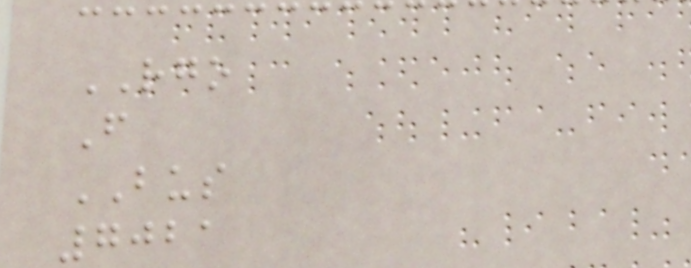RGO
F
BUS
7021
